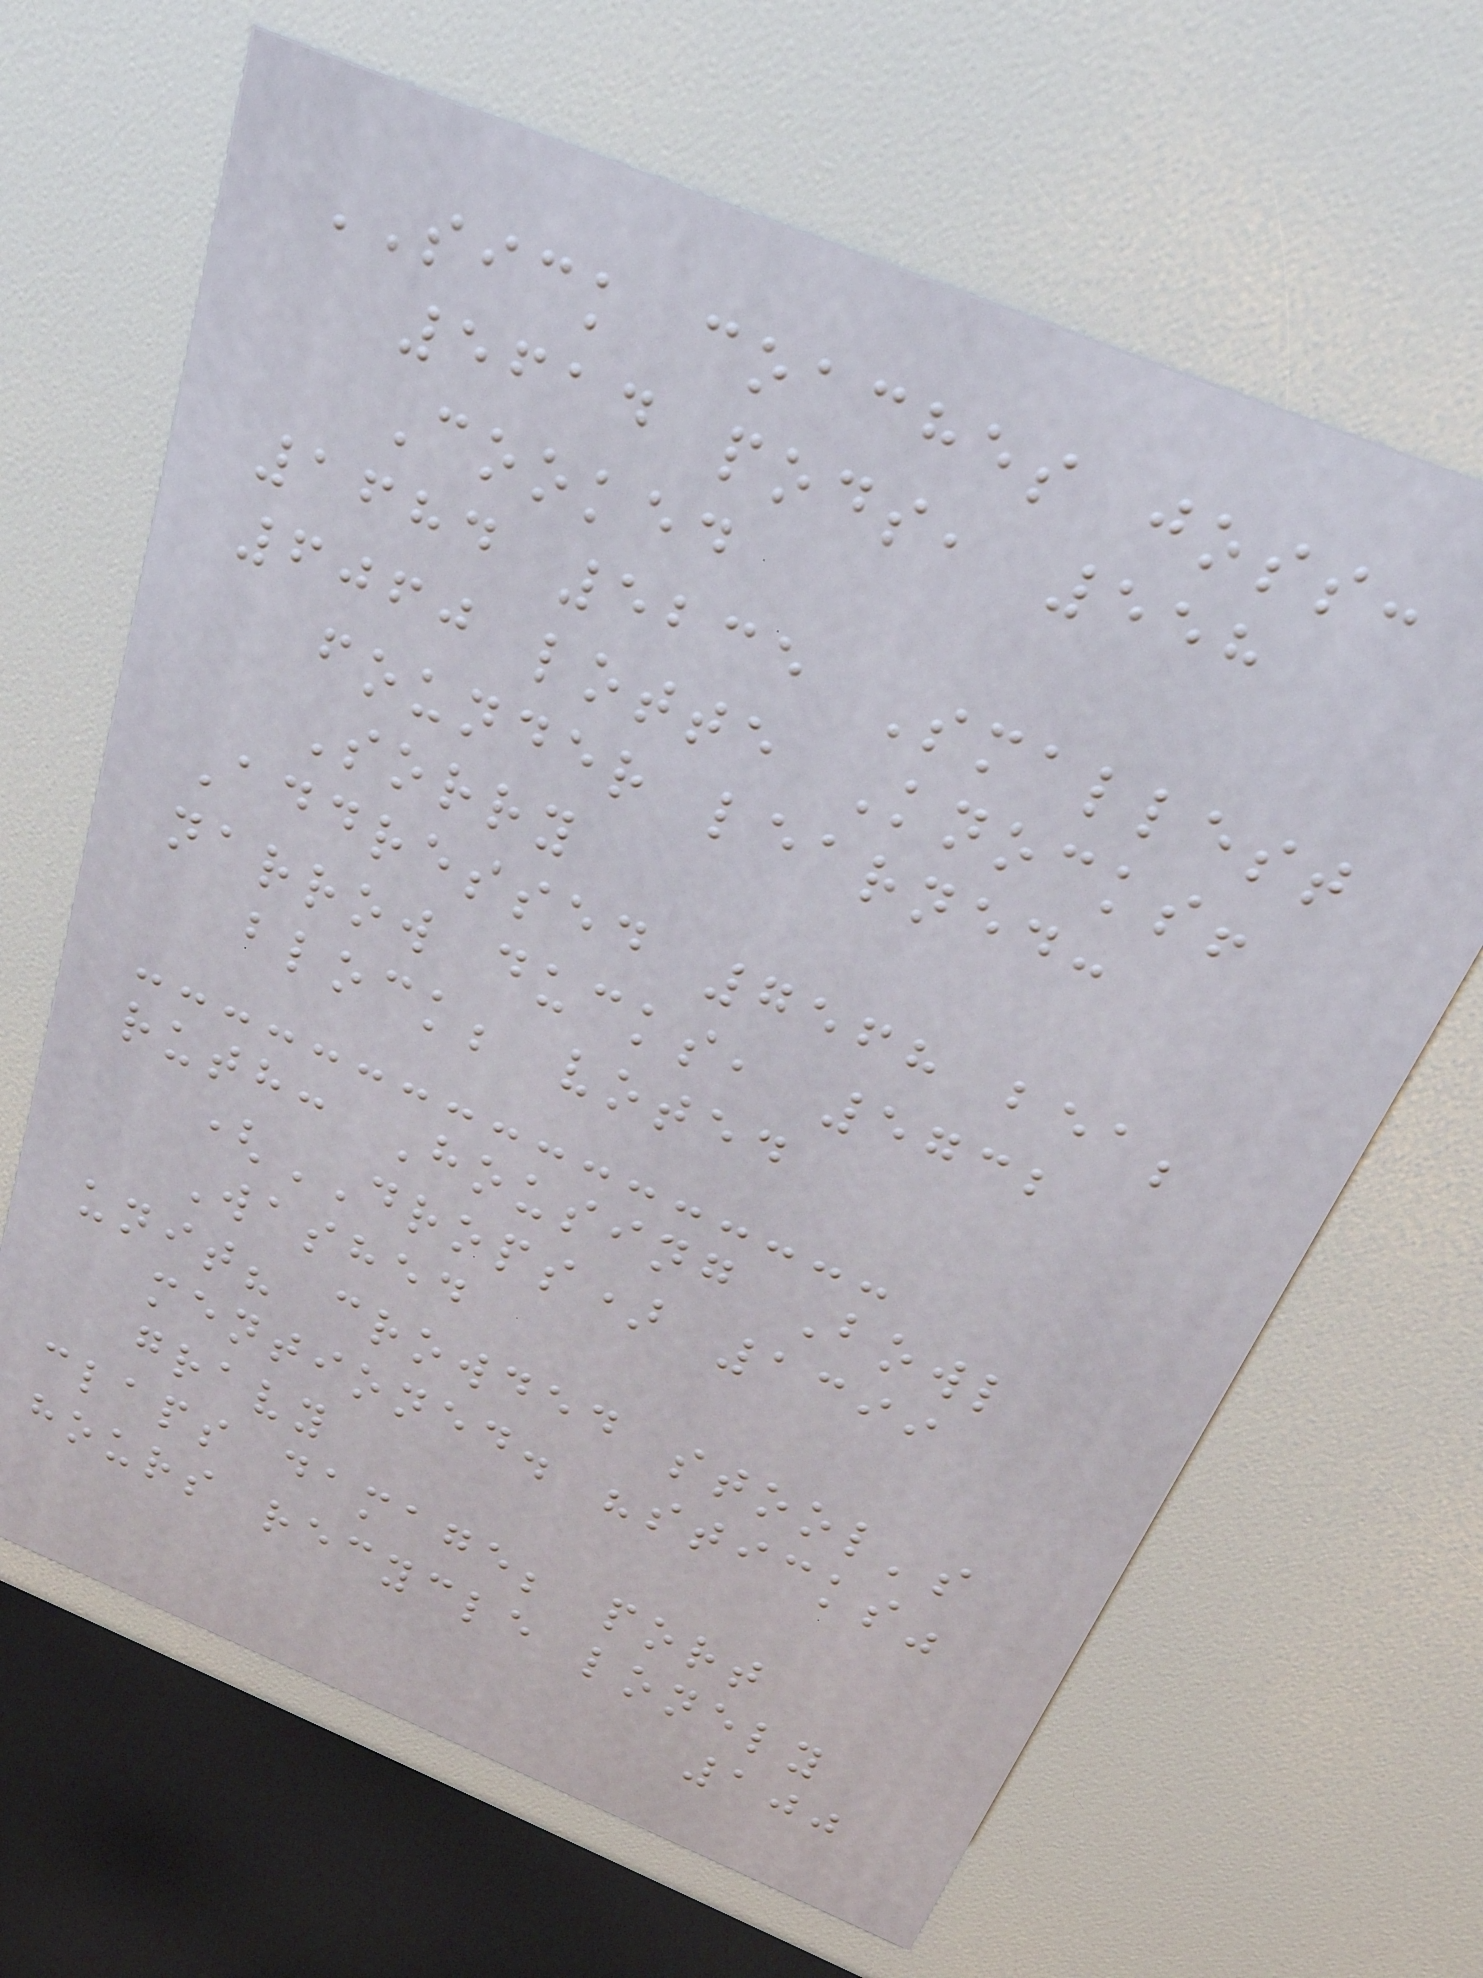SICK coaches joss:
5614 pods, 558
Cooked
1684 5235 Smallest
6060 lotte Knocks!
founder learned:
Sorry
Addressed 7568 bea;
narrow ducks, 5732
block; voted
ruth: Housing Bowl
(DROPS) 1399
Washed
unit? crowded stool's
mentioned. "sticks"
gravy
claps damage; port
hours recycle lonely
100
